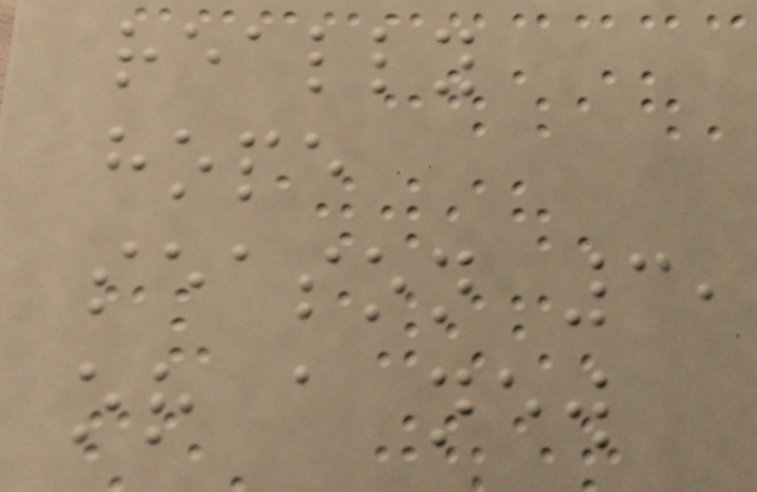really
hope
season 3,
or a new
